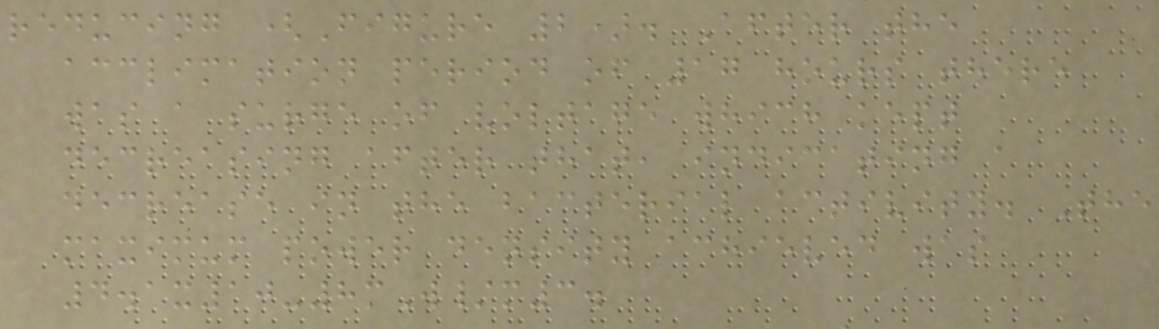reducing (Figure 2). After the
acclimation period of 17 hours there
was a surge of voltage which kept
decreasing after that, indicating a
decrease in the bacterial activity. The
maximum power density achieved was
4.1x10-8mW/m3.
